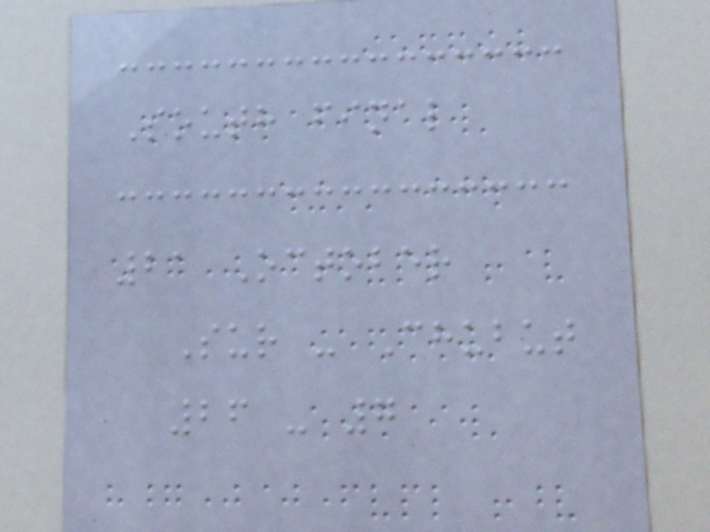South final
21 October
Sur - Chubut
26 - 7
